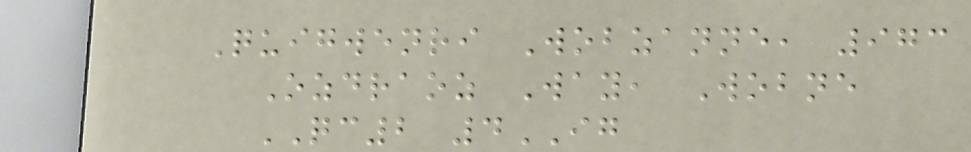Quigwenri Wobzanne, 973
Ozdraoz Way, Wobne
QC2 4IG
